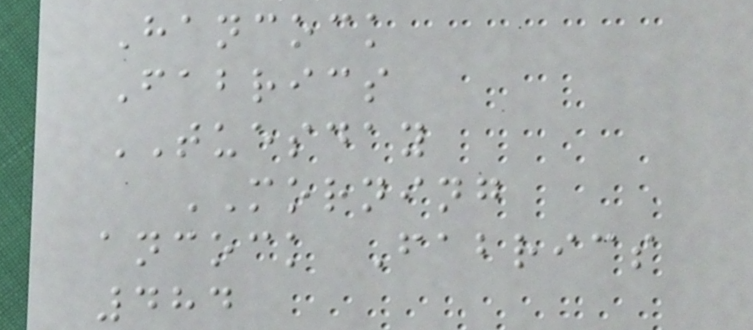Hancock
Fabrics
TUESDAY
MORNING
ancock Fabrics
484
